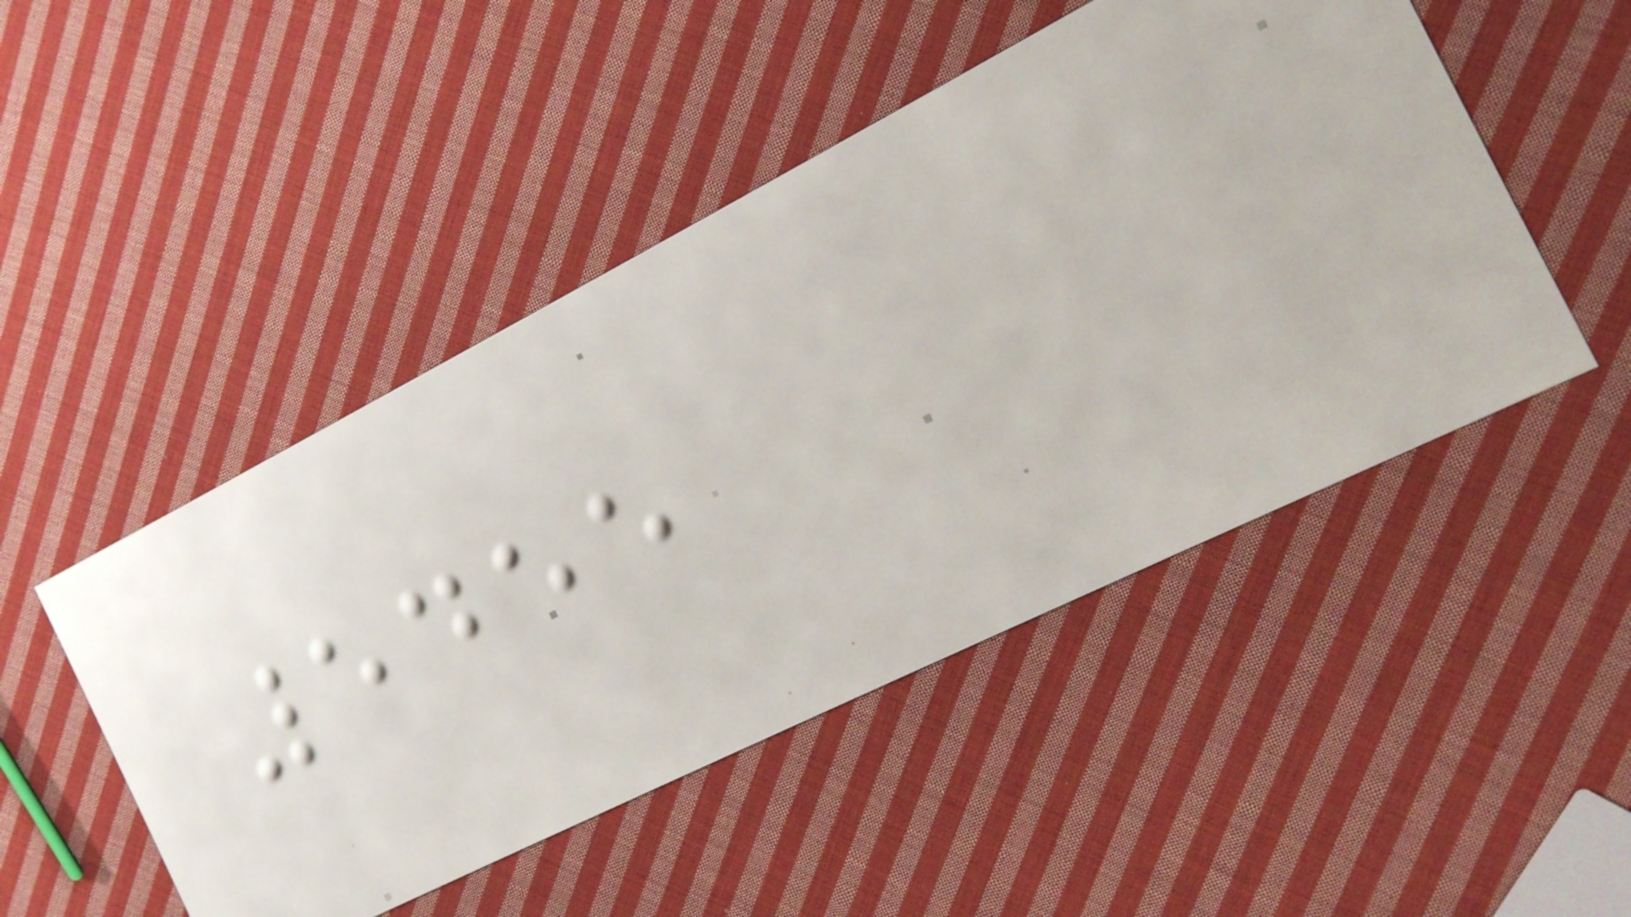5455
